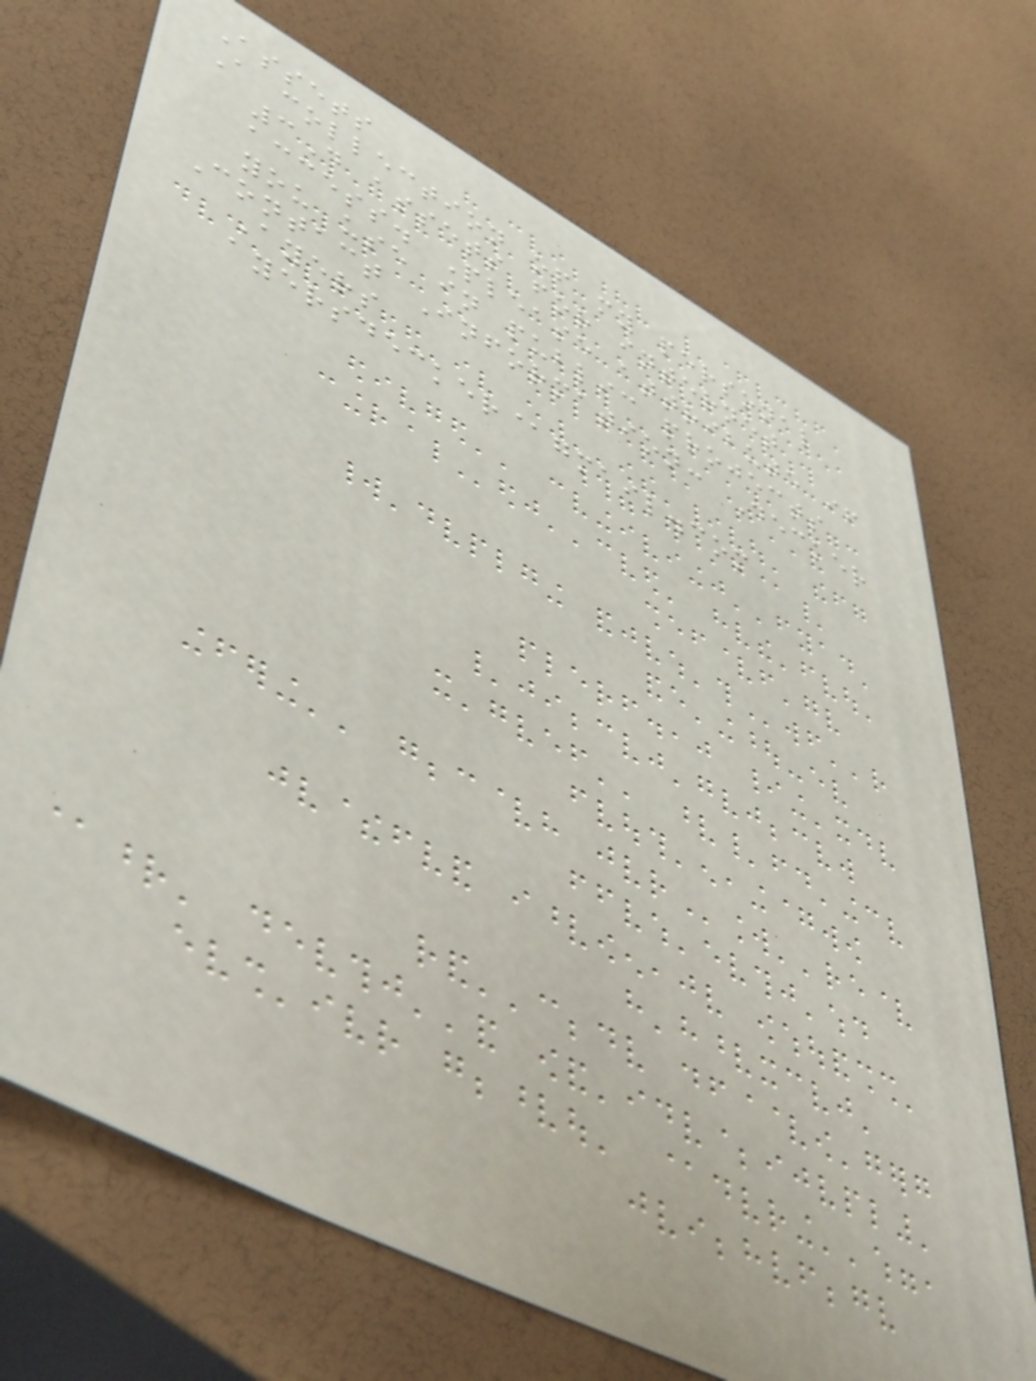Assets
A collection of my personal
3D assets for internet
access. Please attribute if
you use in public projects
Contact Information: Decker
Ayers
ayersdecker@gmail.com
